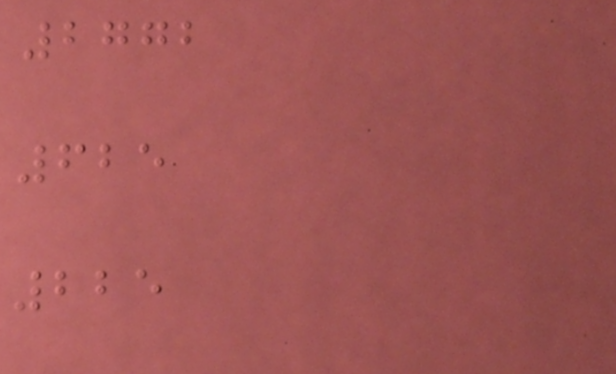2772
625
225
